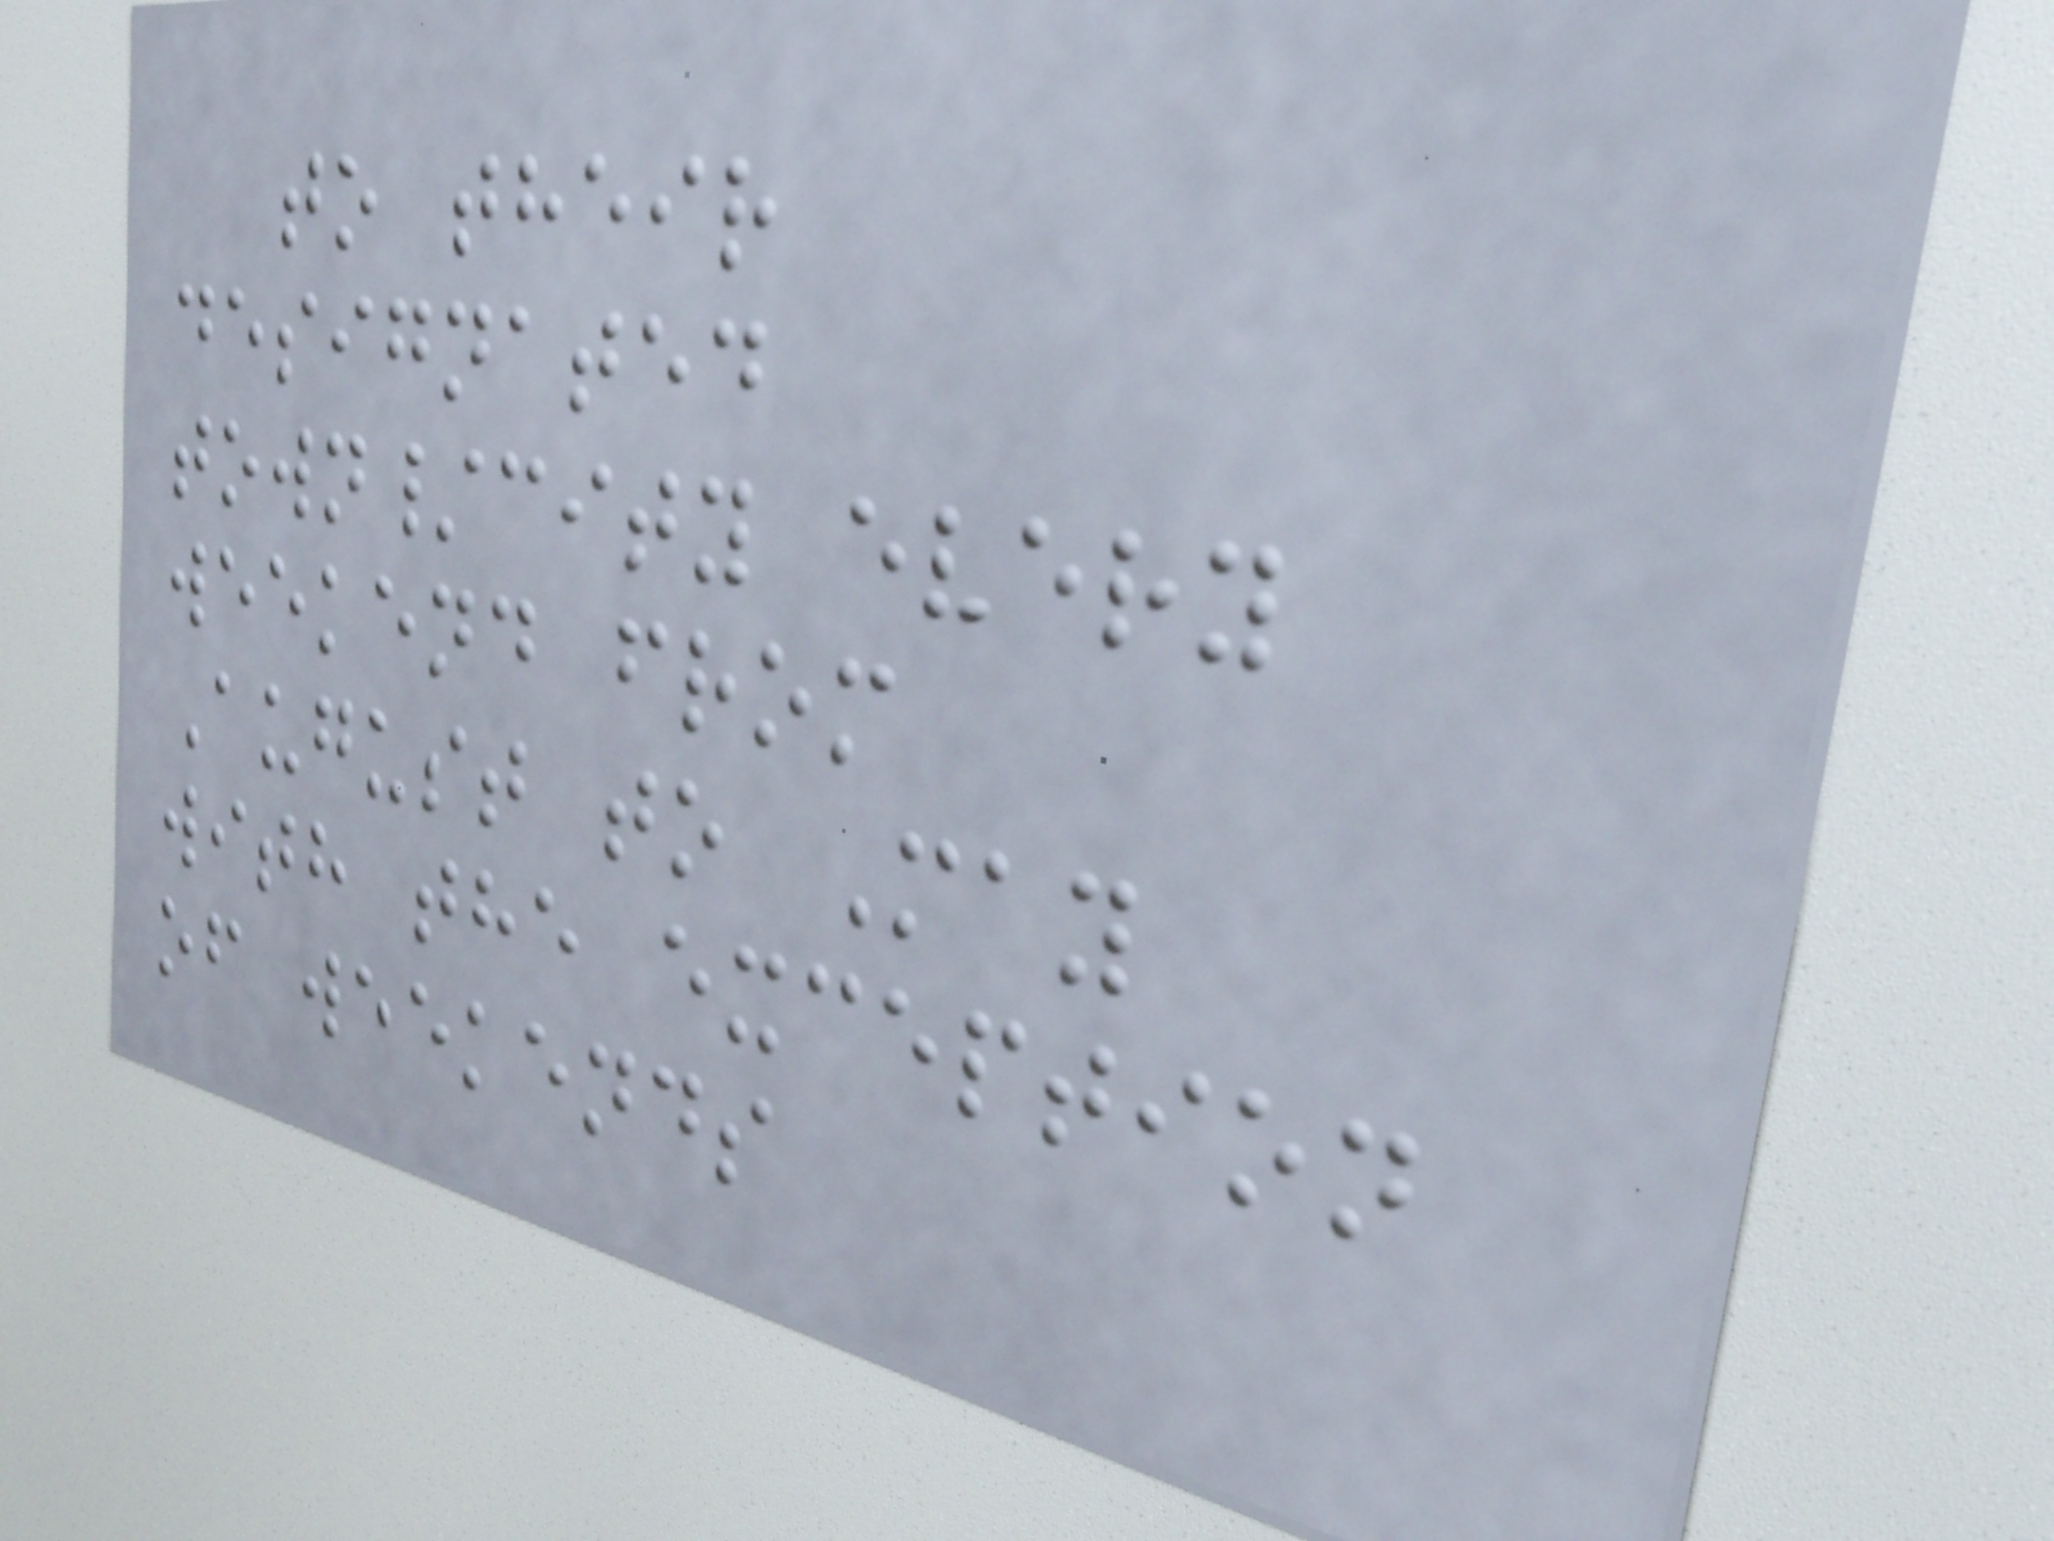to their
designated
town/city every
weekend from
August to May
with the exception
of weekends
